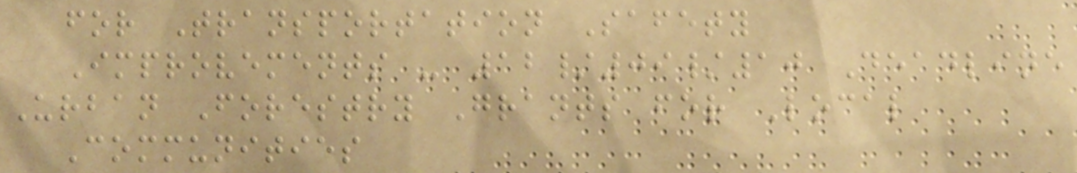for Transportation Safety
Improvements - 12/09/10 Deadline
Urban Forestry Grants for Local
Communities
